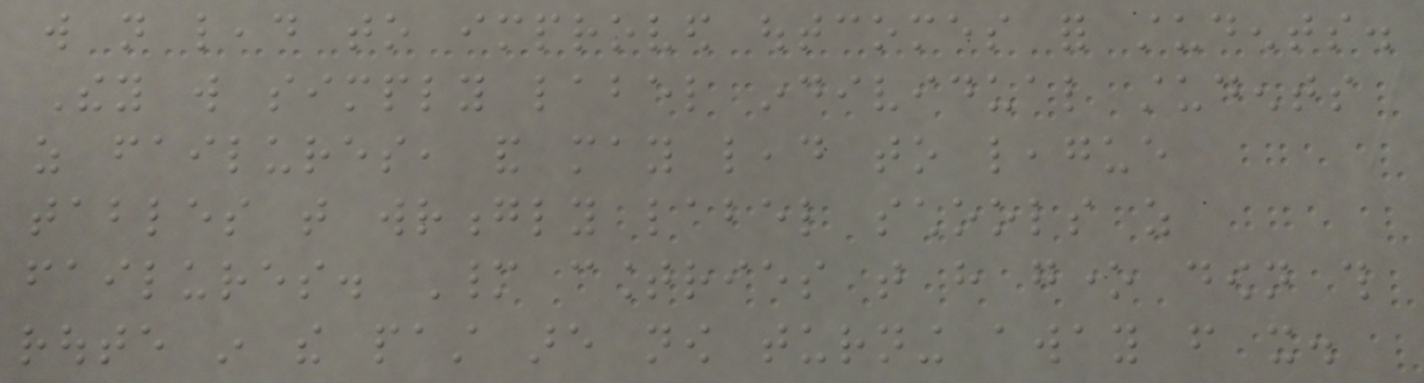will not lead to improved outcomes for students.
They will simply label individual students
as failures, and may lead to league
tables that wrongly label schools as
failures. Many countries that have gone down this
route in the past are now turning away from it.
